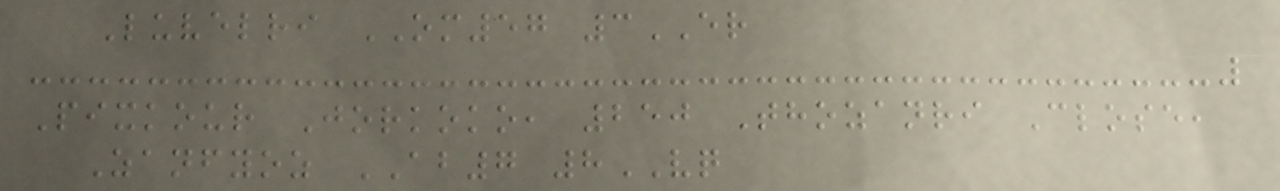Luvelri OM57 3ER
Pixkour Jorkoko, 250 Thozanri Close,
Zanfyoz AB7 8VQ
